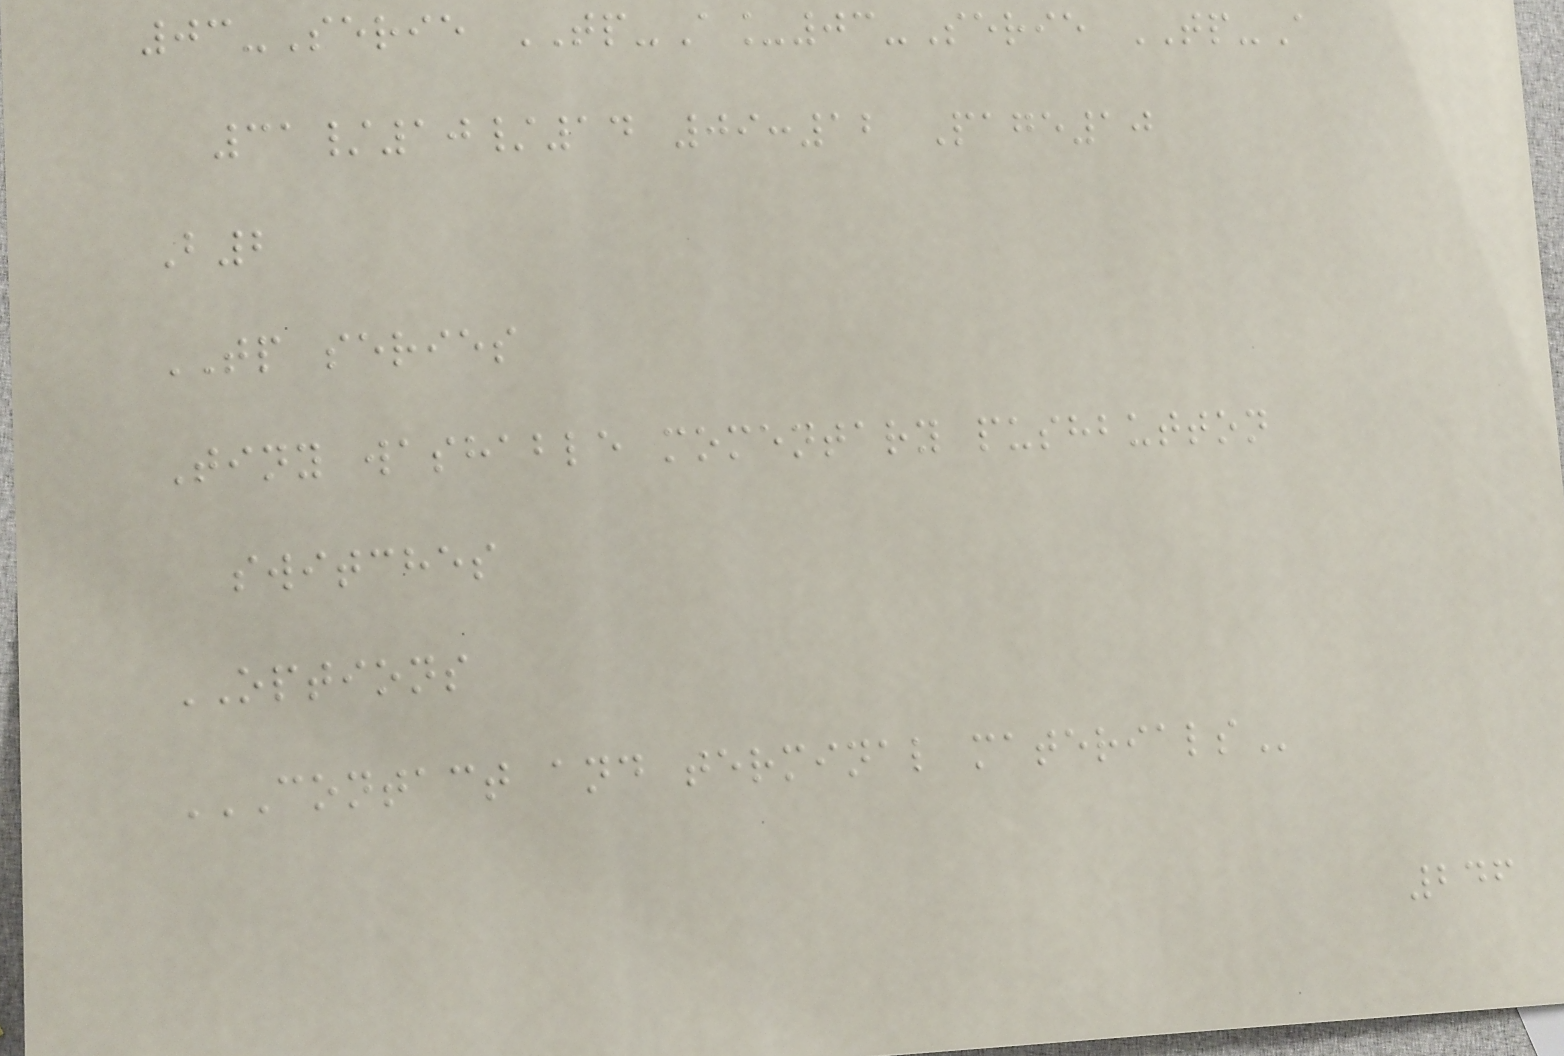03-Serie TP-A_03-Serie TP-A
31/10/14 09:12 Page10
B2
TP series
Tiny washable momentary pushbutton
switches
OPTIONS
CONTACT AND TERMINAL MATERIALS
246
